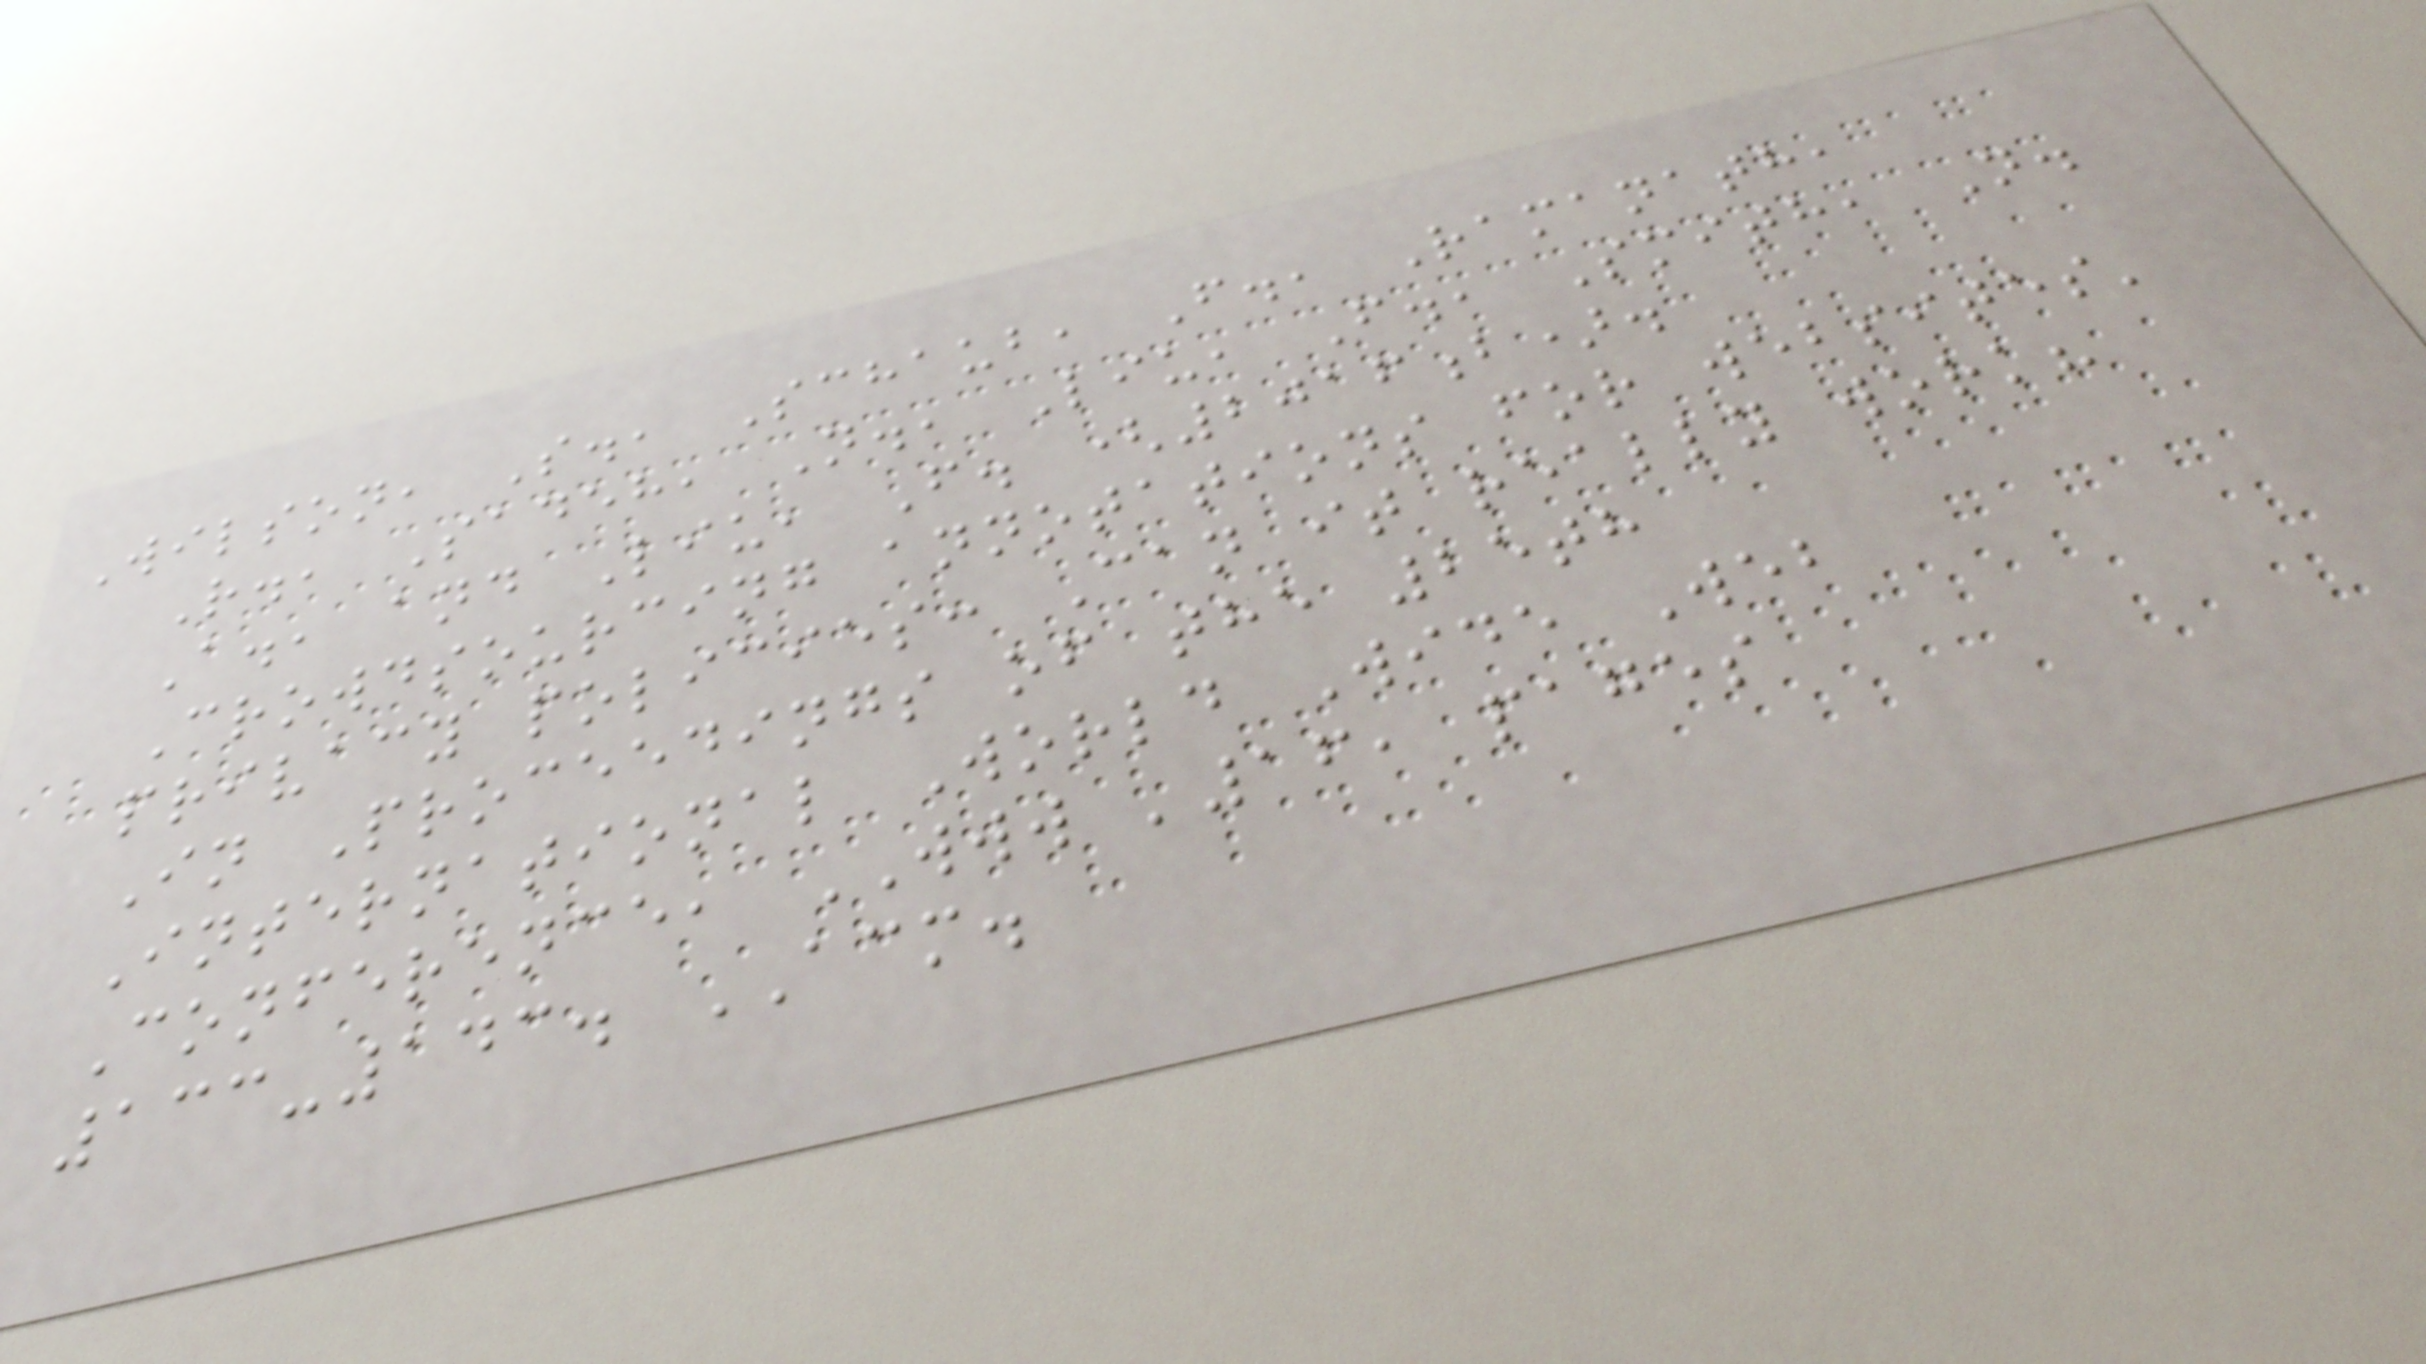Wilson, S., Schaub, F., Ramanath,
R., Sadeh, N., Liu, F., Smith, N.
A., and Liu, F. (2016b).
Crowdsourcing annotations for websites'
privacy policies: Can it really work?
In Proceedings of the 25th
International World Wide Web
Conference, WWW '16, pages
133-143. ACM.
